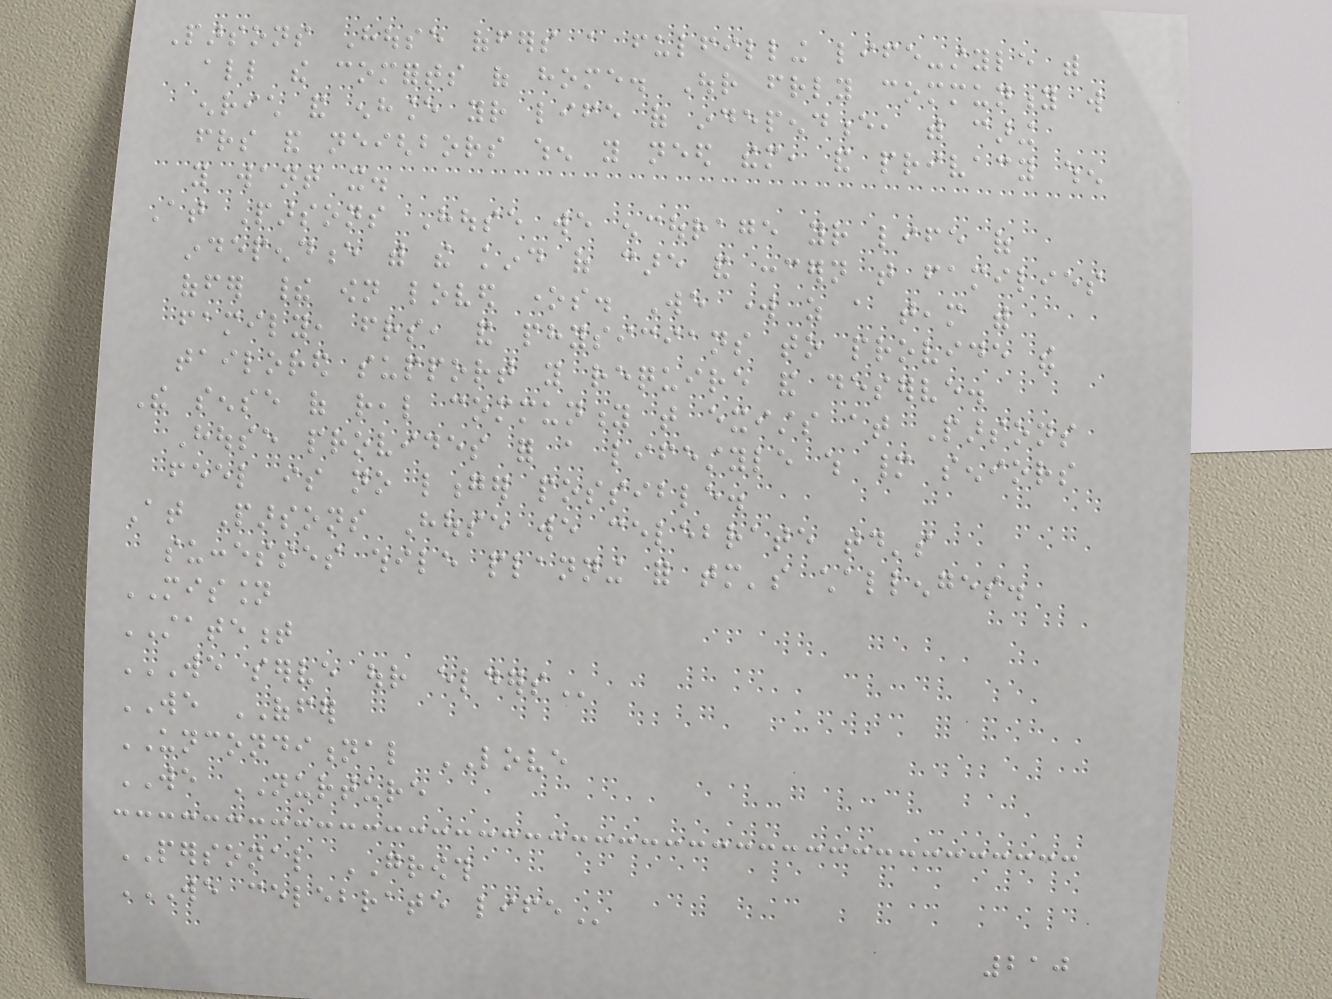Parsons House offers a fulfilling life-style with
all the comforts of home. Our friendly community will
enrich and enhance your life of independence, with caring
friends and neighbors when you need them, and privacy when
you want it.
At Parsons House we encourage your life of
independence with the kind of care and concern that families
offer their own loved ones. We work as a team with
family, friends, and physicians to provide the
tailored support you require and deserve.
The sense of real community that exists at Parsons
House provides for a lifestyle which many seniors
feel is no longer possible.
At Parsons House we celebrate today's
successes while planning for tomorrow's challenges.
MISSION
STATEMENT
WE SERVE OUR ELDERS
WE OFFER
UNCONDITIONAL LOVE
WE NURTURE
PERSONAL GROWTH
WE CELEBRATE LIFE
210
